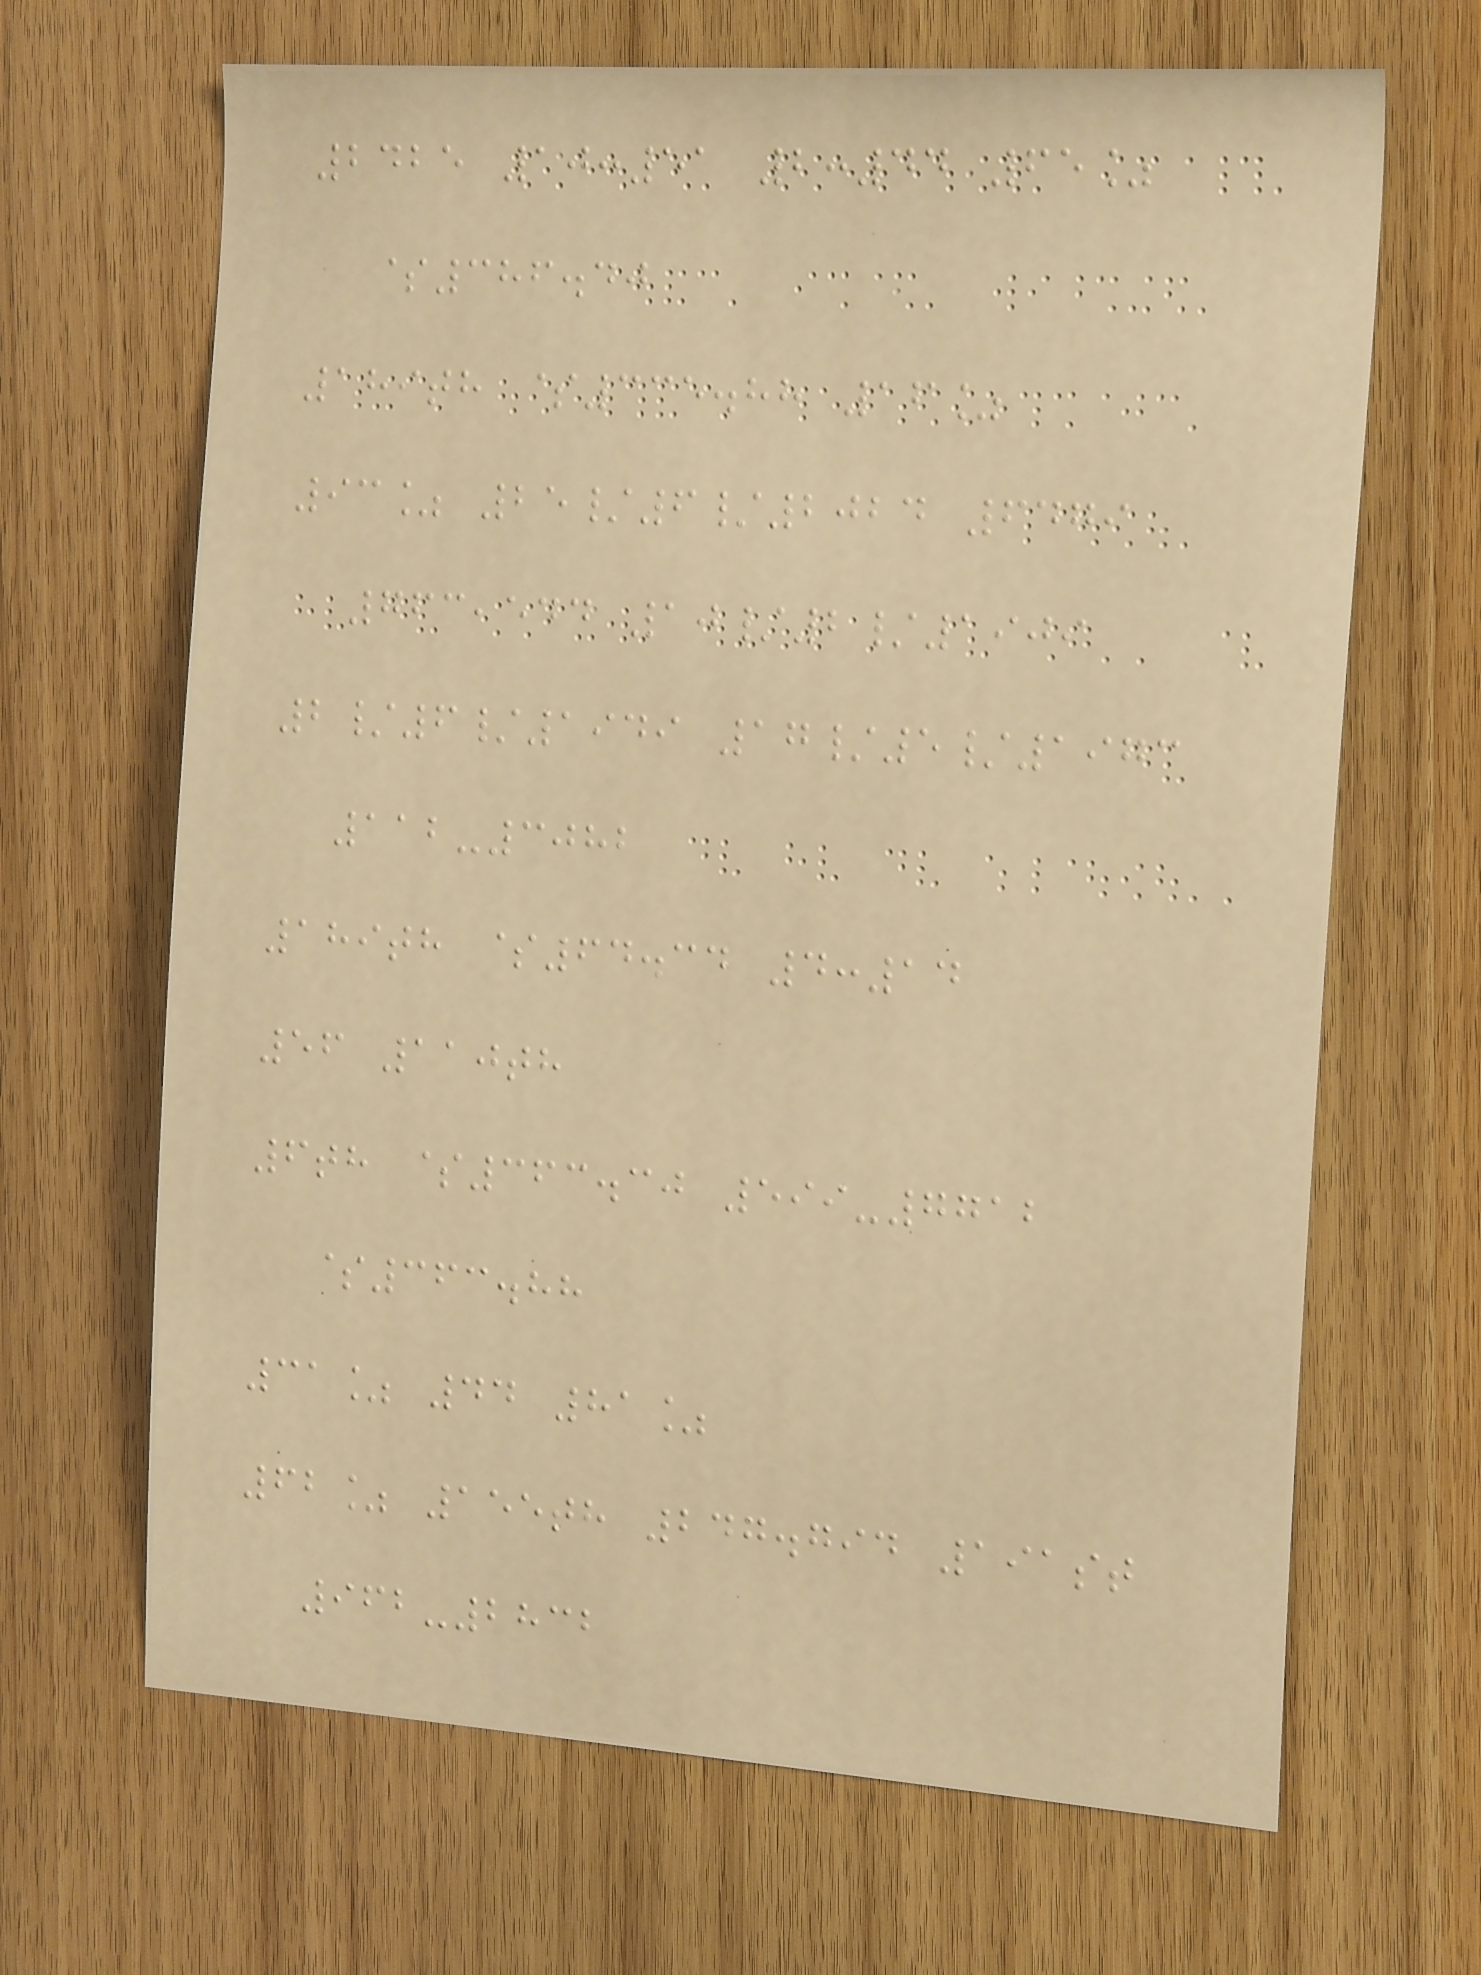2425 10:51 2:44 65%
$386.40
189th $335.88 16%
93% 25/6/2024 6479
763,544 10/2/1909
2/6/1949 17/5/1973
112-3082
189th $64.34 4:14
56 110th
6th $363.30 599-7712
$363.88
31% 44 81%
62% 155th 247.794 191st
962-2832
